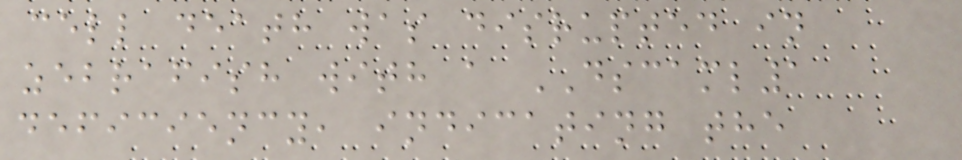cell death was disrupted in
zebrafish with a DSCAML1
deficiency, indicating the
